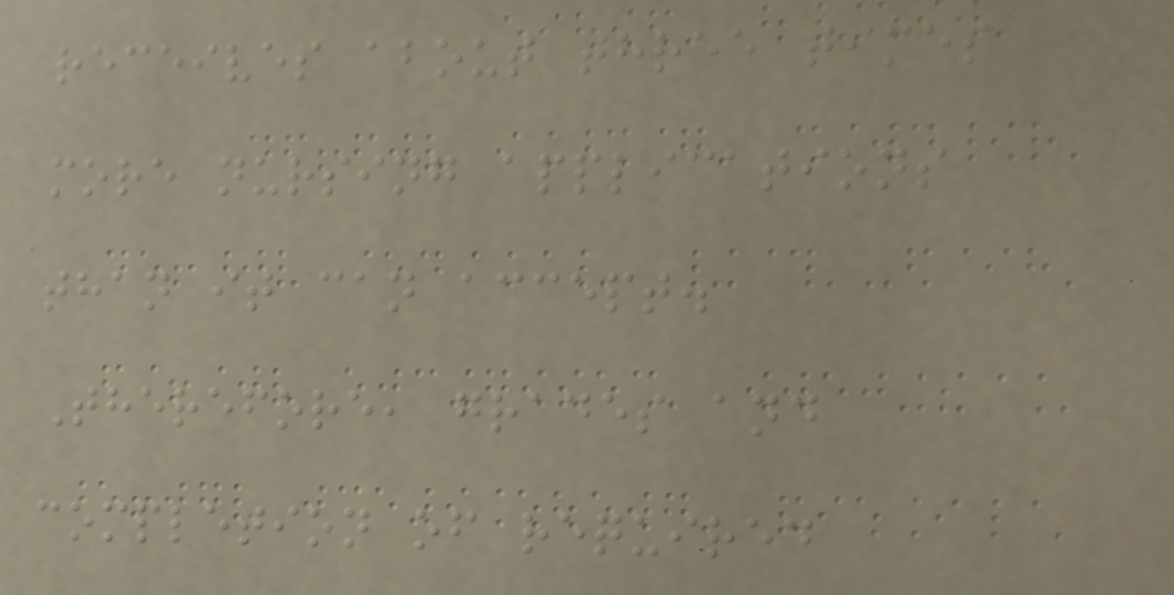receives about three times
more nursing applications
than it can accept.
Therefore, grades and
completion of required
